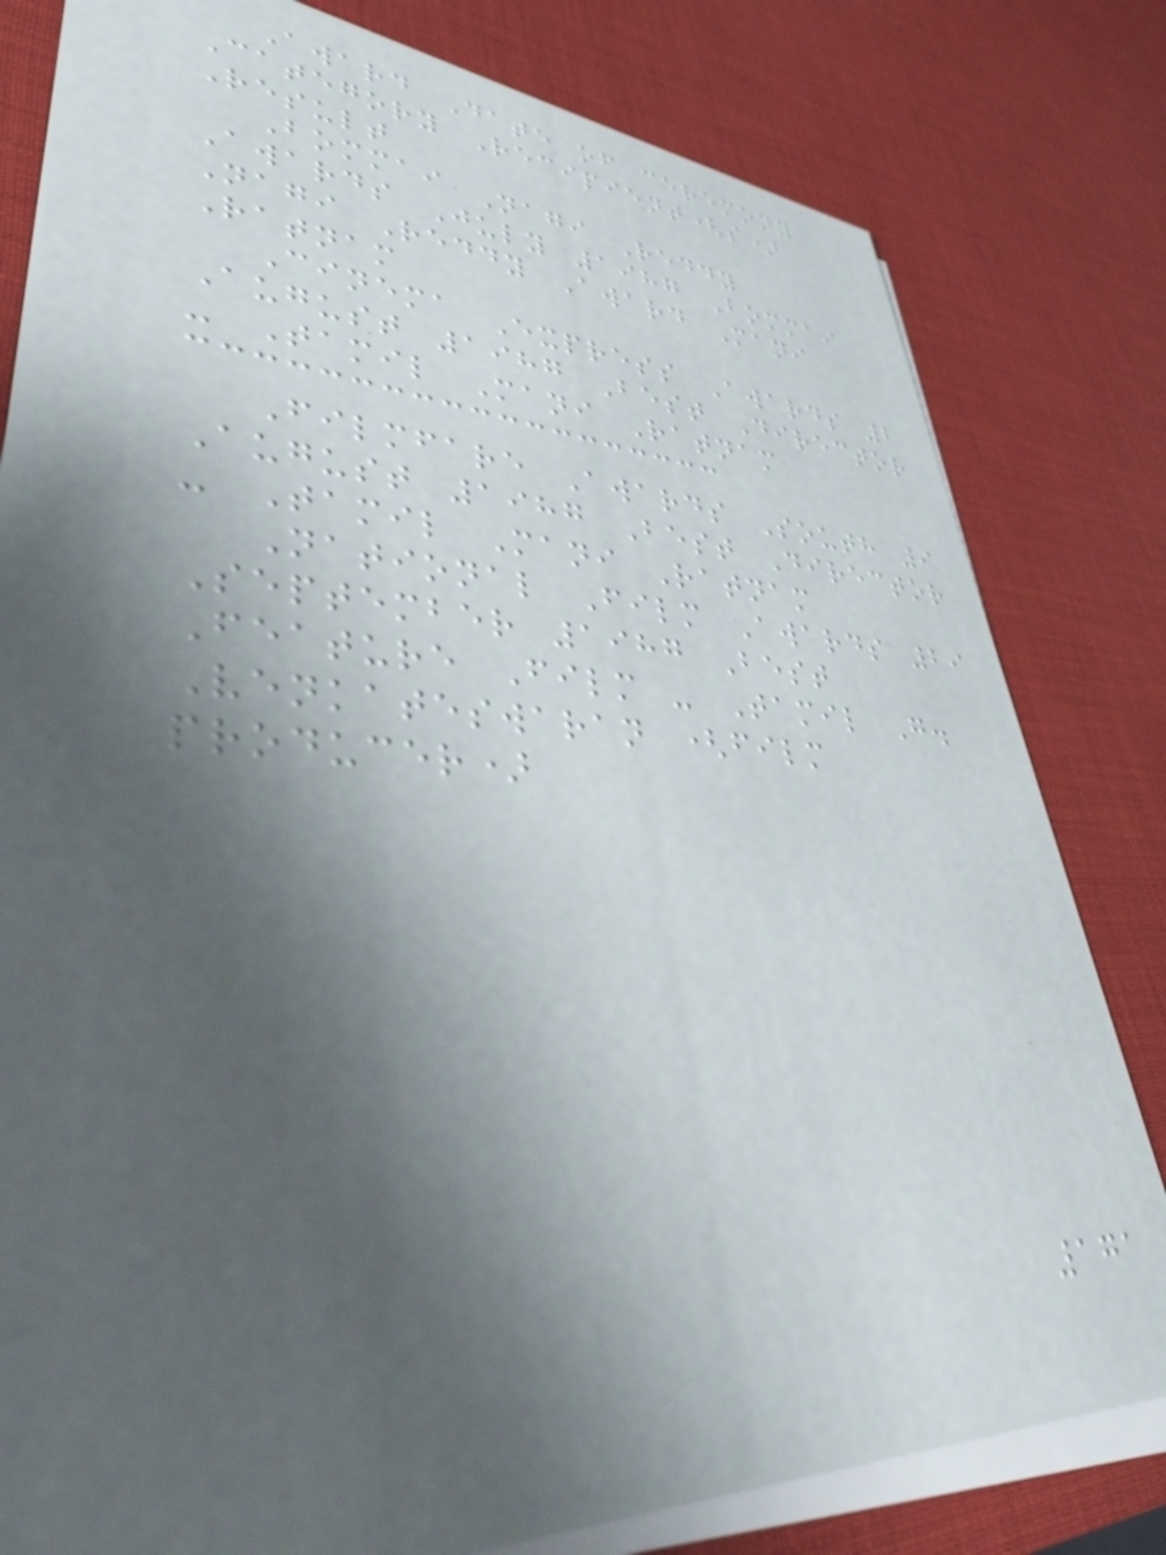Award Date of ceremony
Category Recipient(s)
Result
Bommai Nagi Reddy
Awards July 1987 Bommai
Nagi Reddy Award Mani
Ratnam
Cinema Express Awards 2
August 1987 Best Director
- Tamil Mani Ratnam
Filmfare Awards South 9
August 1987 Best Director
- Tamil Mani Ratnam
National Film Awards 29
September 1987 Best
Feature Film - Tamil G.
Venkateswaran (film
producer)
171
